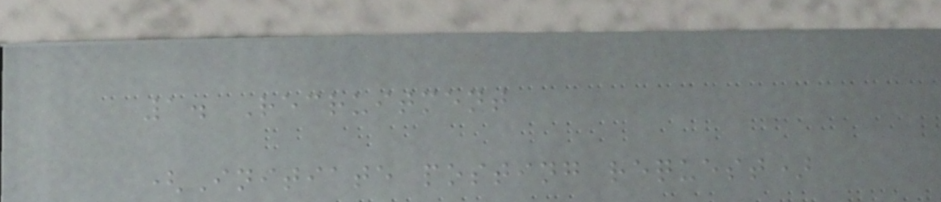1. Recruitment
(Initiate posting request)
